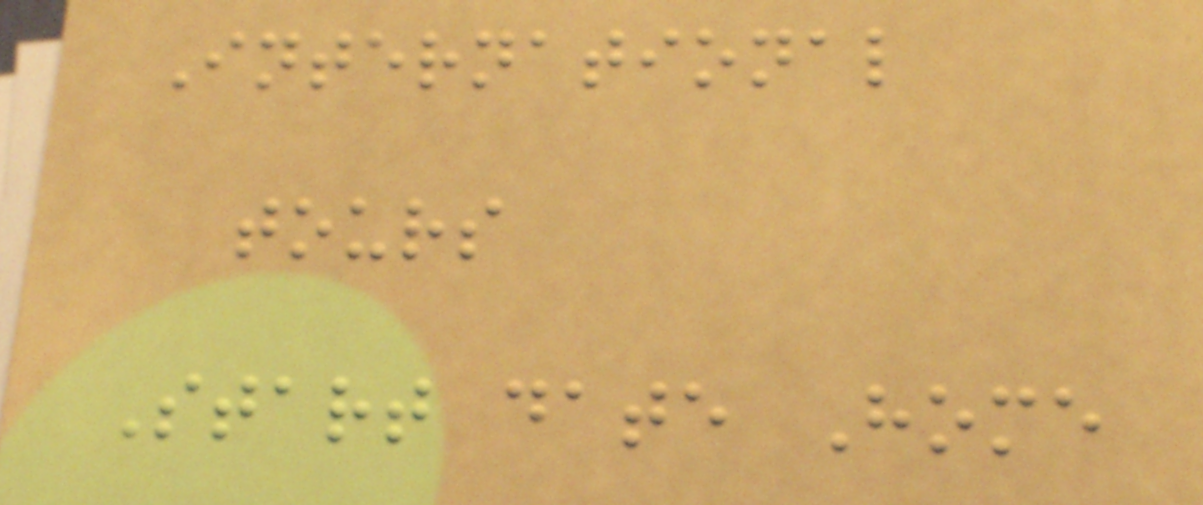International
tours
Start date Home
